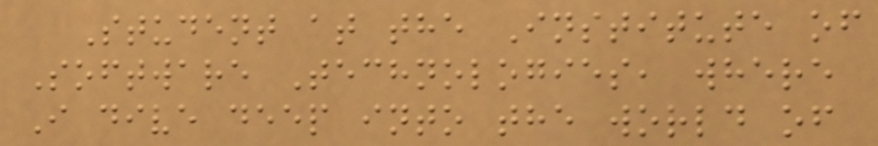Student at the Institute of
Software Technologies, where
I dive deep into the world of
